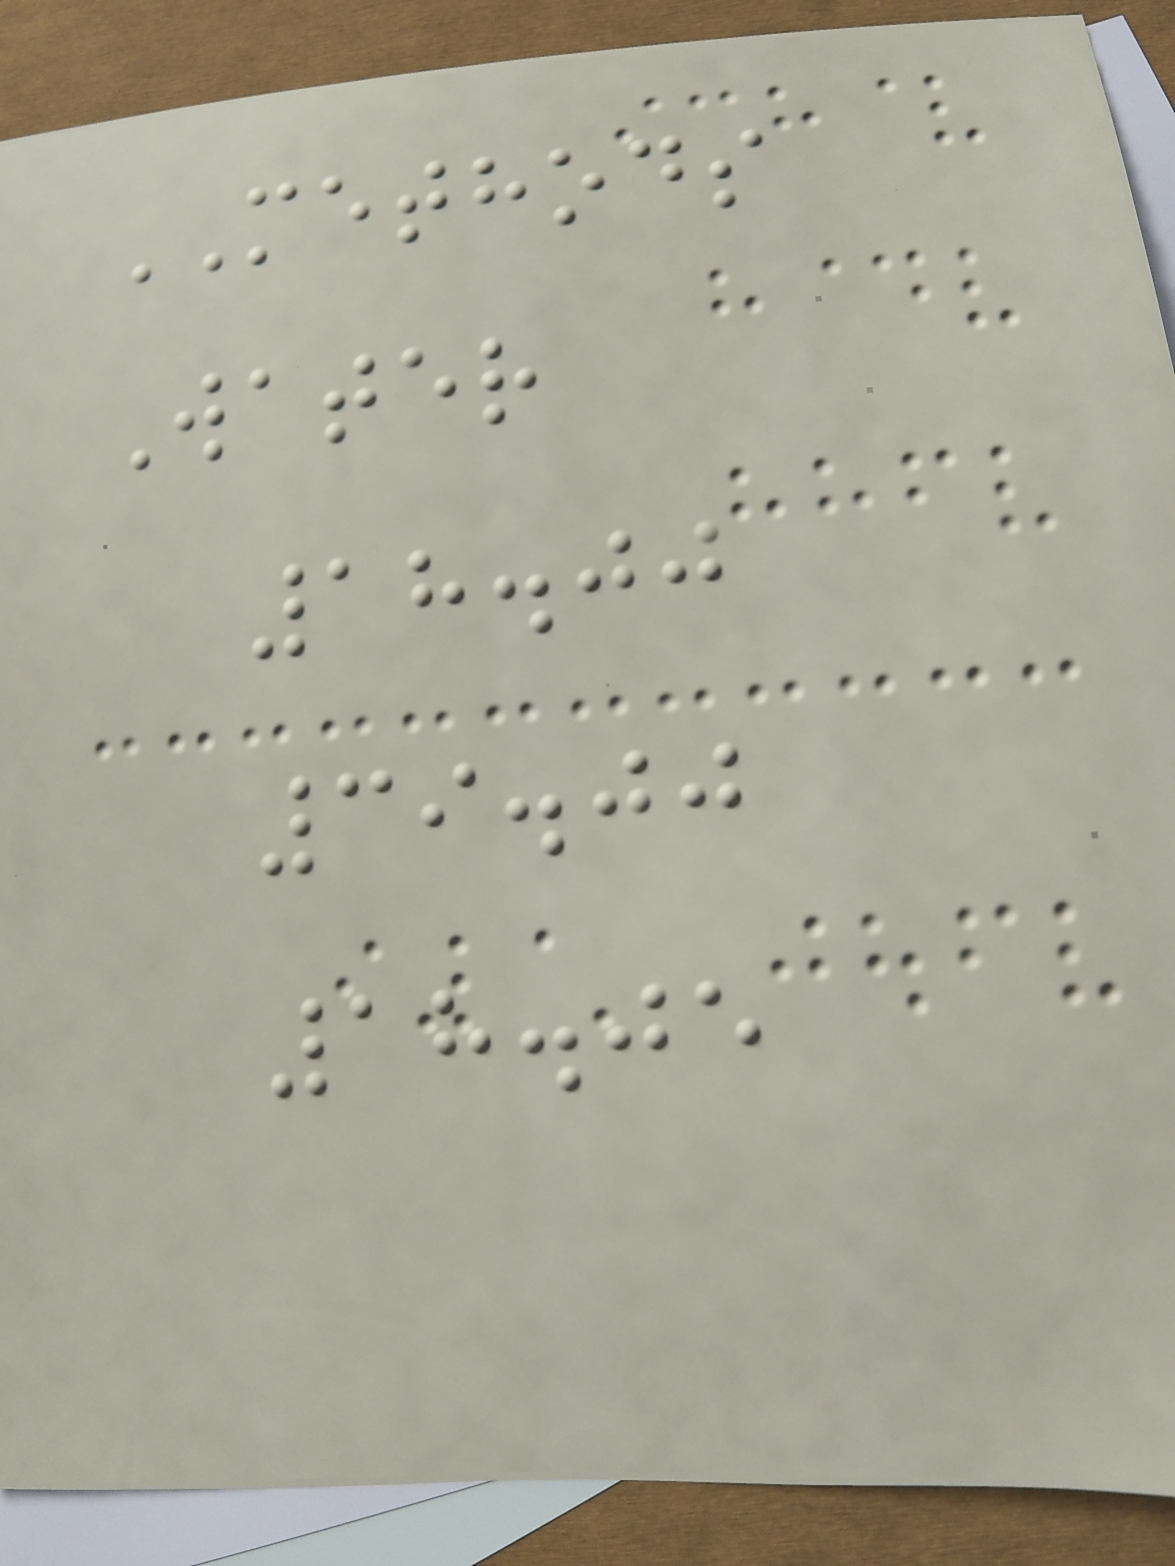METHODS
Water
18.00
39.00
18.05
